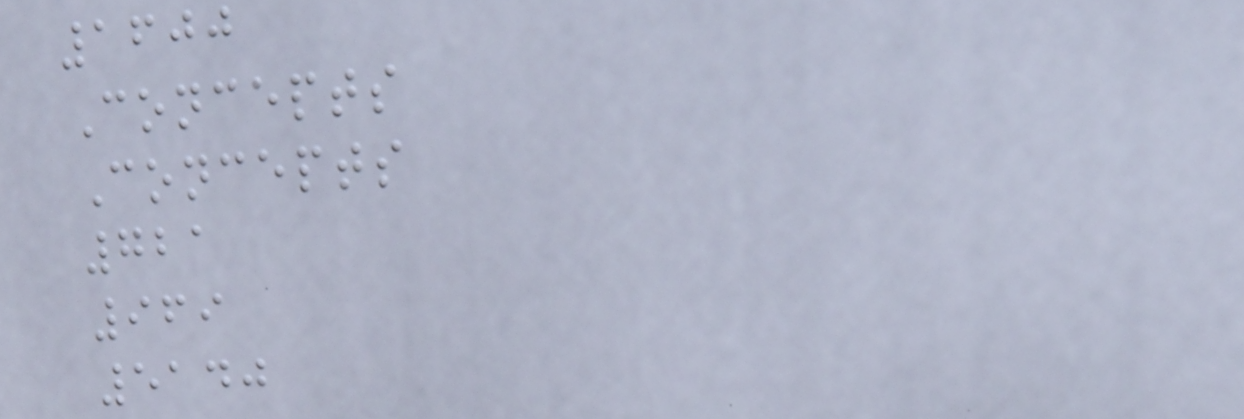1600
Concepts
Concepts
721
969
5140
